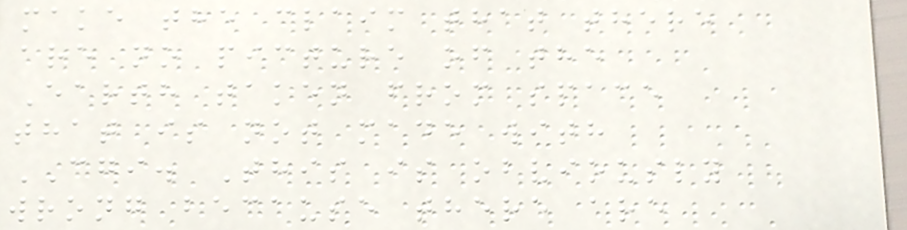make the claim that there
are no picture of the
Earth taken from space
that is not made with
CGI. This is obviously
wrong because there are
